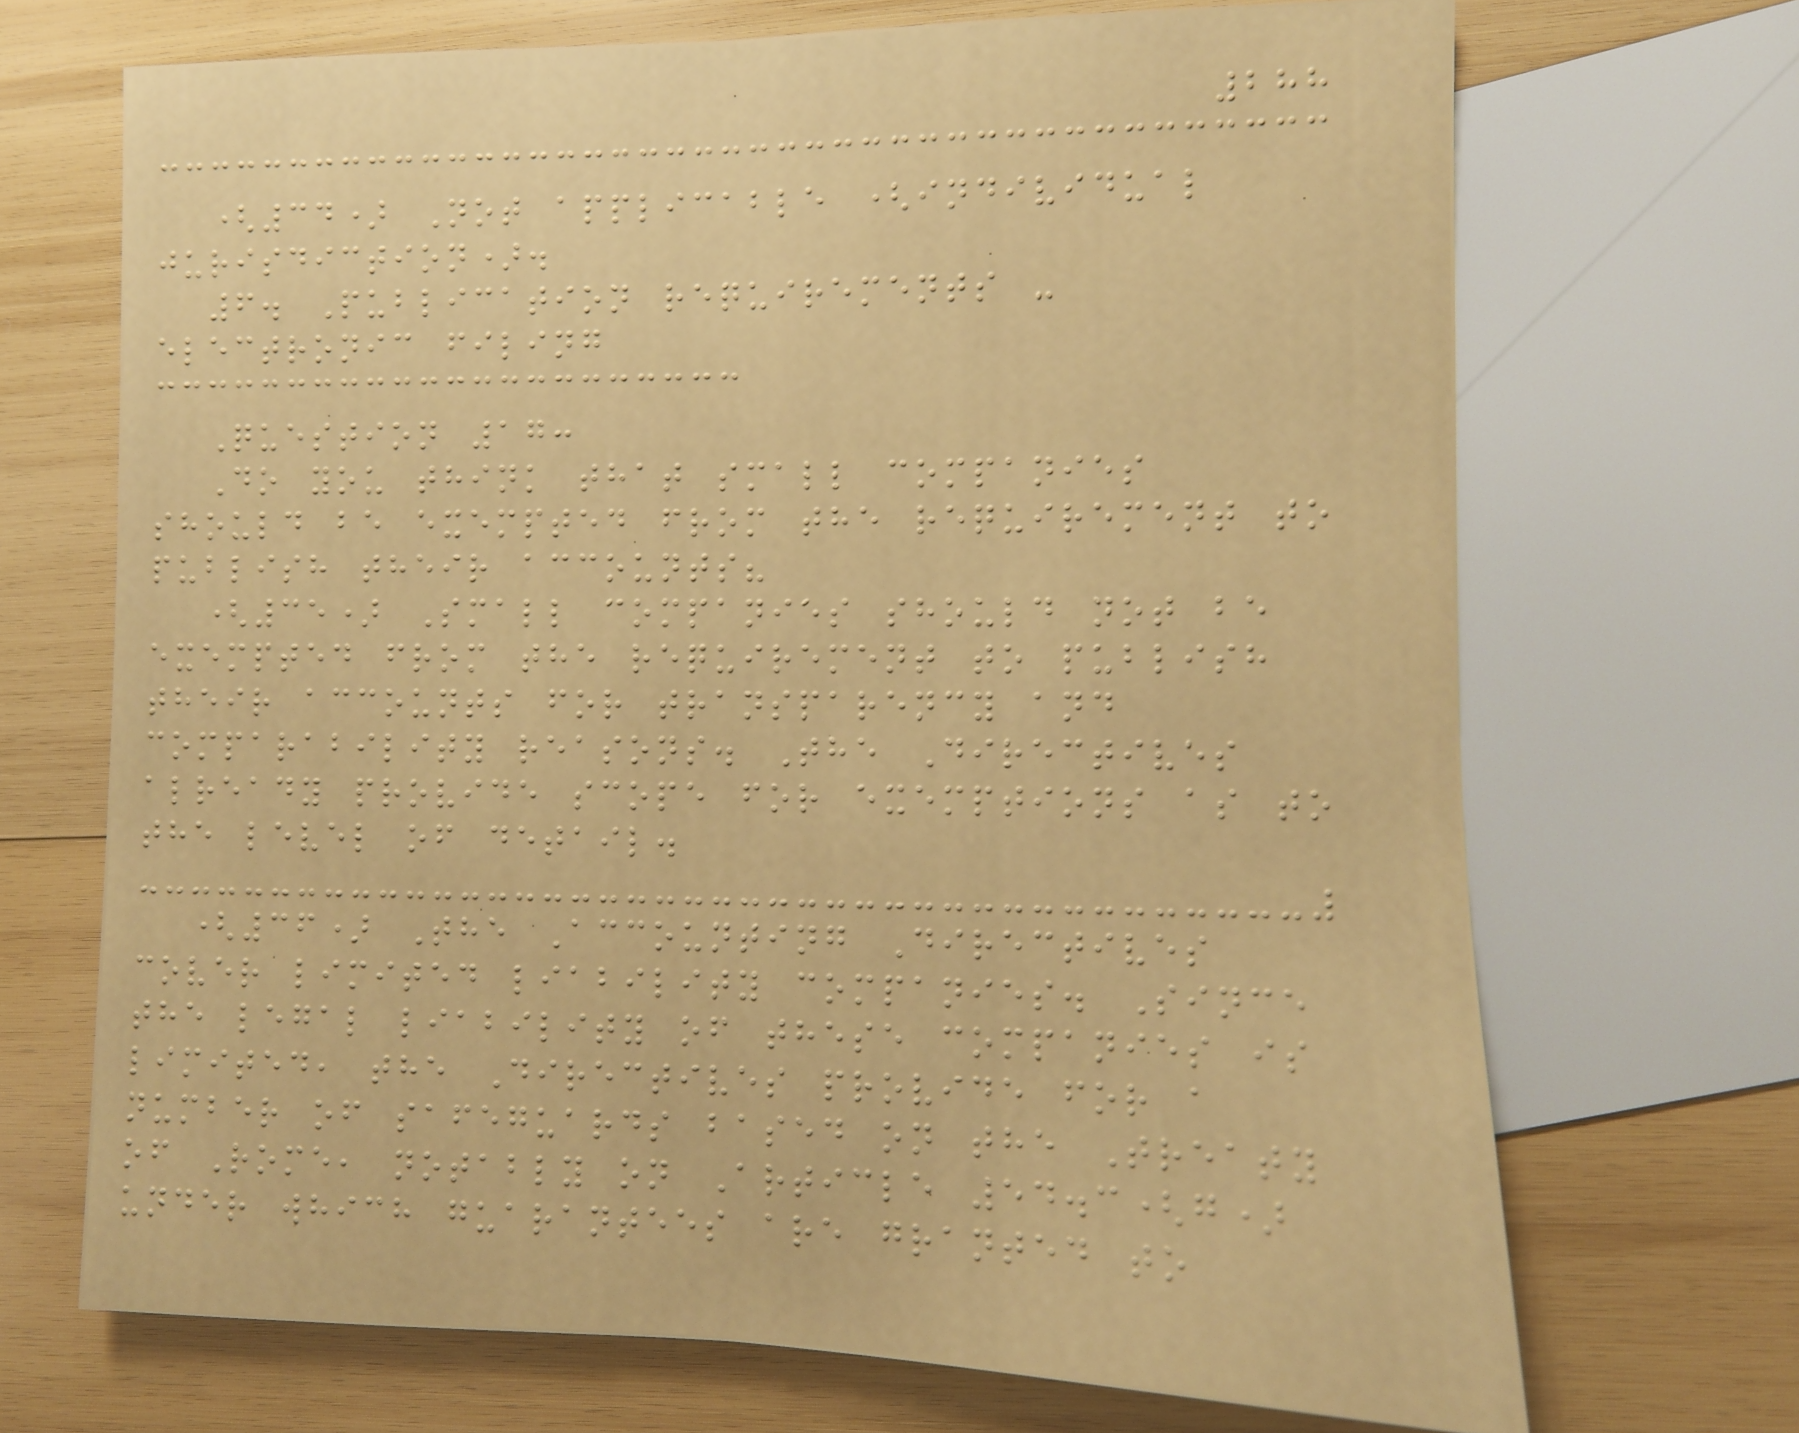288
(34) Not applicable (individual
jurisdiction).
6. Publication requirements -
electronic filing
Question 17:
Do you think that small companies
should be exempted from the requirement to
publish their accounts?
(35) Small companies should not be
exempted from the requirement to publish
their accounts for transparency and
comparability reasons. The Directives
already provide scope for exemptions as to
the level of detail.
(36) The Accounting Directives
cover limited liability companies. Since
the legal liability of these companies is
limited, the Directives provide for a
number of safeguards based on the Treaty
of Rome, notably on Article 54.3(g)
under which guarantees are granted to
